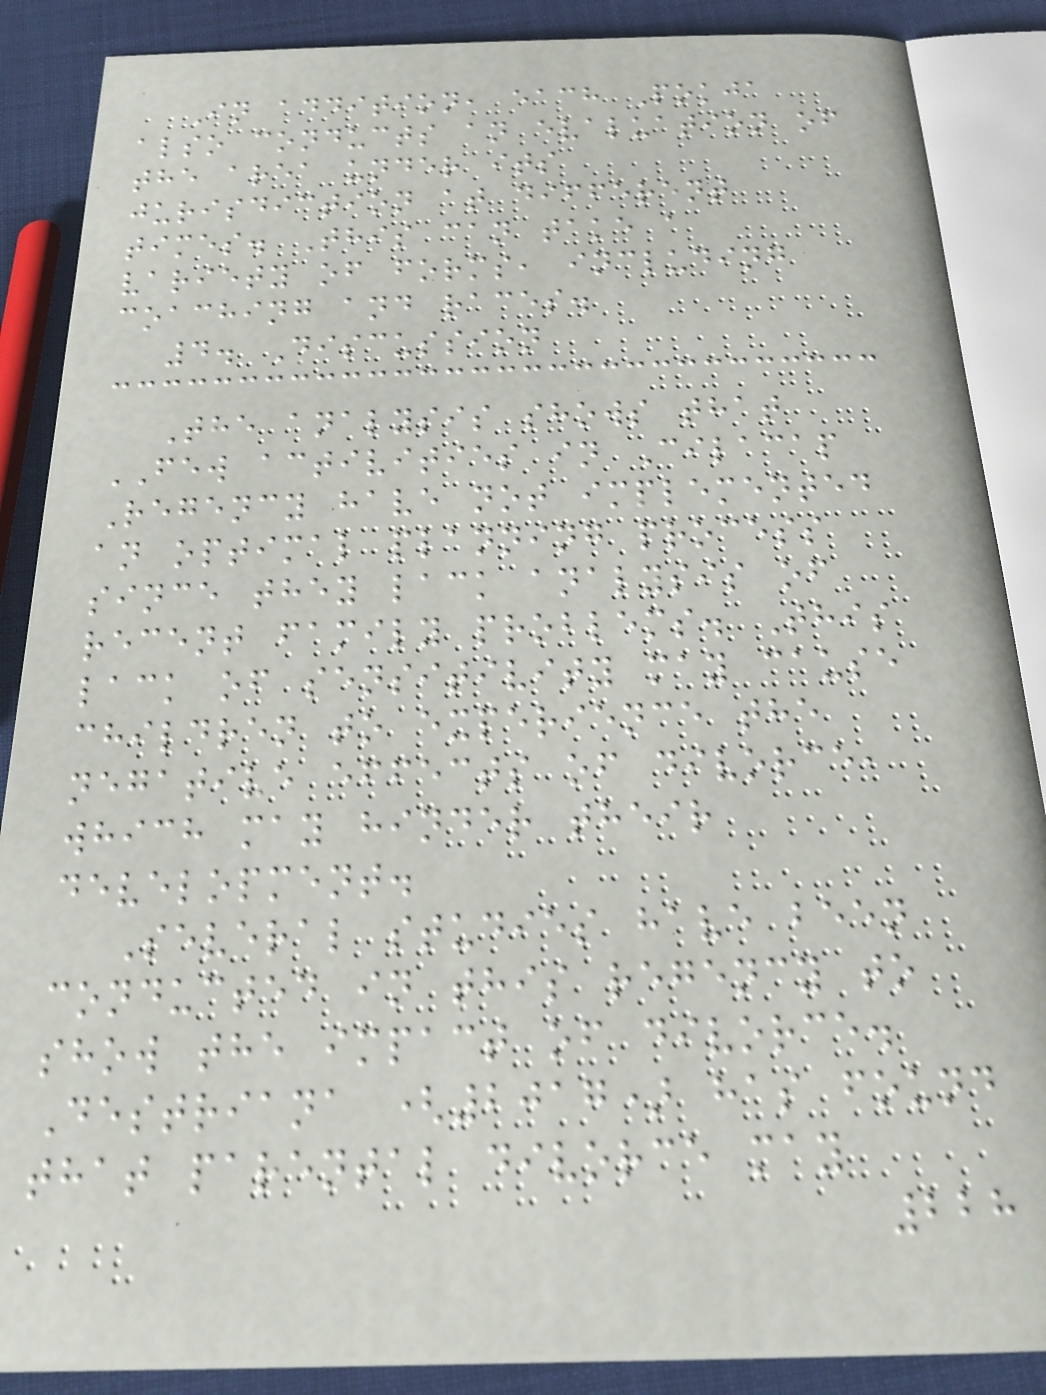In addition, each Pokja
also conducts an evaluation of
the area under its
jurisdiction at different
times. This can take a
variety of forms, including
coaching and races.
4. Discussion
The analysis shows that
FEW activities in Cilacap
Regency have not implemented
an optimal planning process
since they lack analysis of
recent family problems. This
lack of sensitivity may cause
children to experience the
negative effects of divorce,
which may hinder their
development.
Several studies have been
conducted in this regency to
show the impact of divorce.
Destriana (2017) has found
that parental divorce may
228
